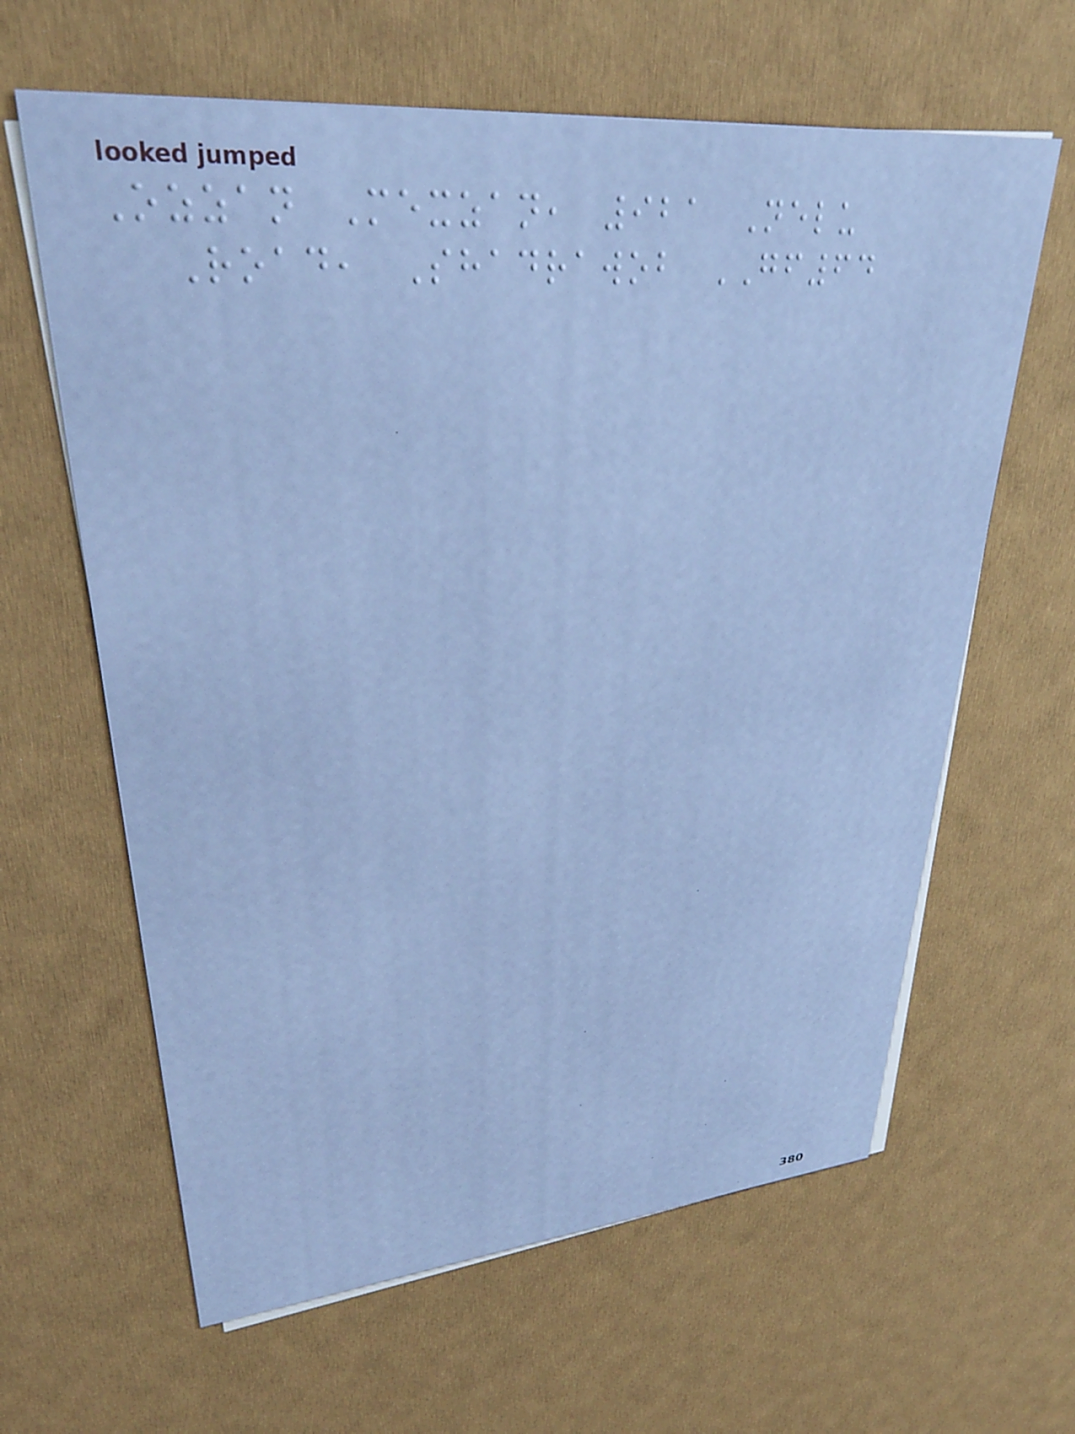Ozzan Mexzan, 921 Nelu
Road, Shadrawob GF64
